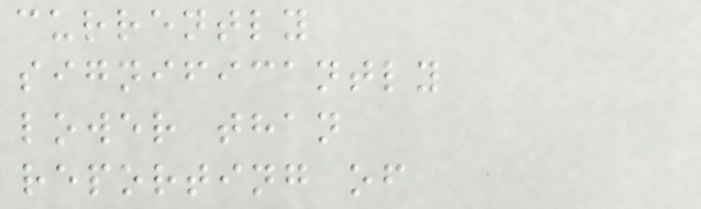currently
significantly
lower than
reporting of
